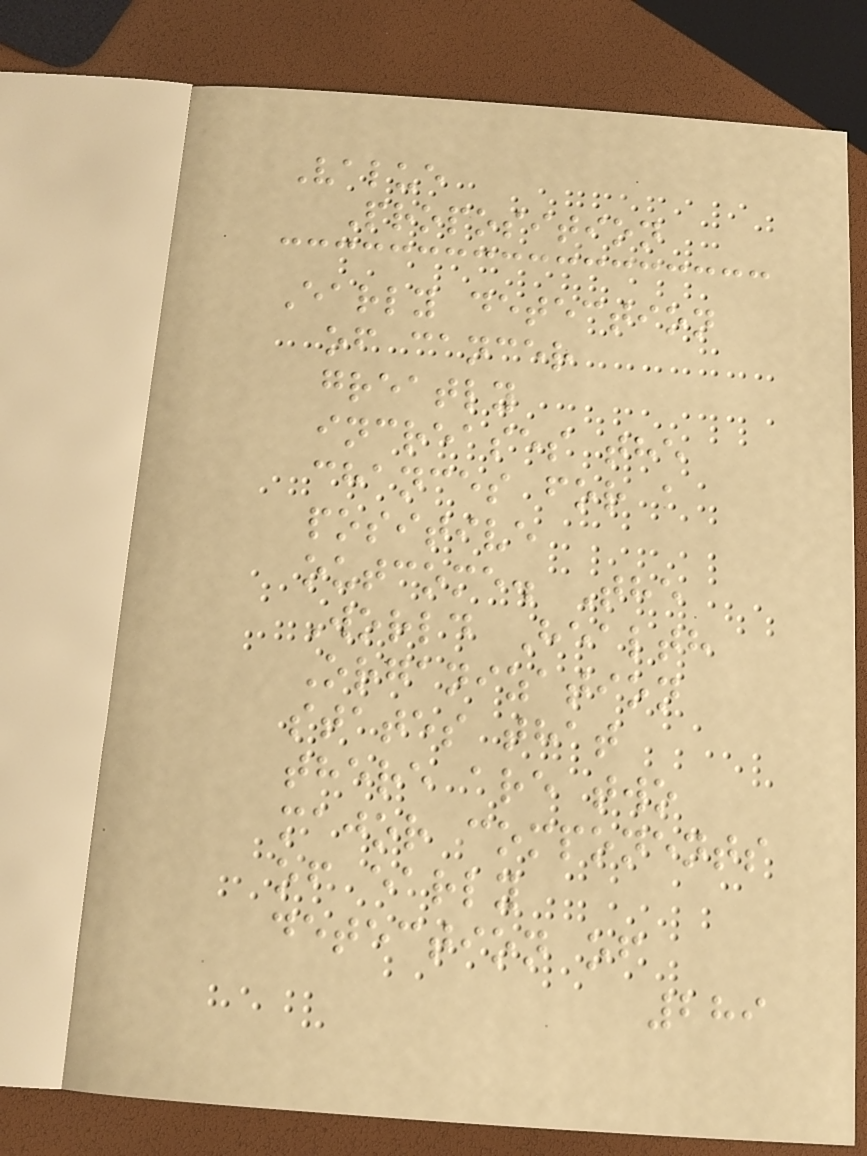Value
Proposition
Early detection
of cancer
greatly
increases the
chances for a
positive
outcome. The
World Health
Organization
states that
there are two
major components
of early
detection of
289
